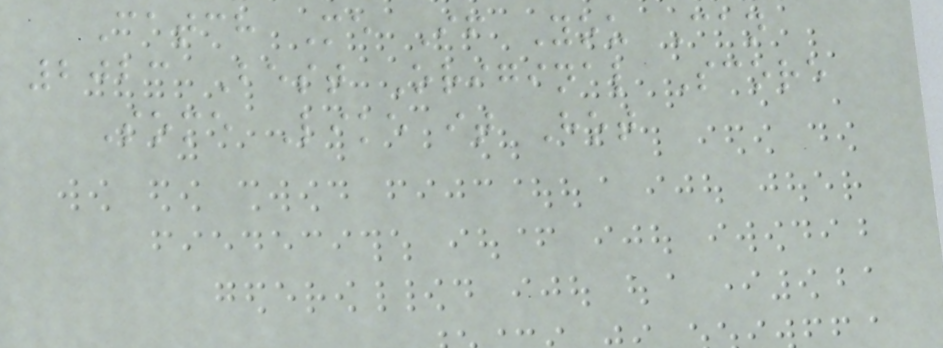Catch Me If You Can
2023 Best Original Score
Some Like it Hot
